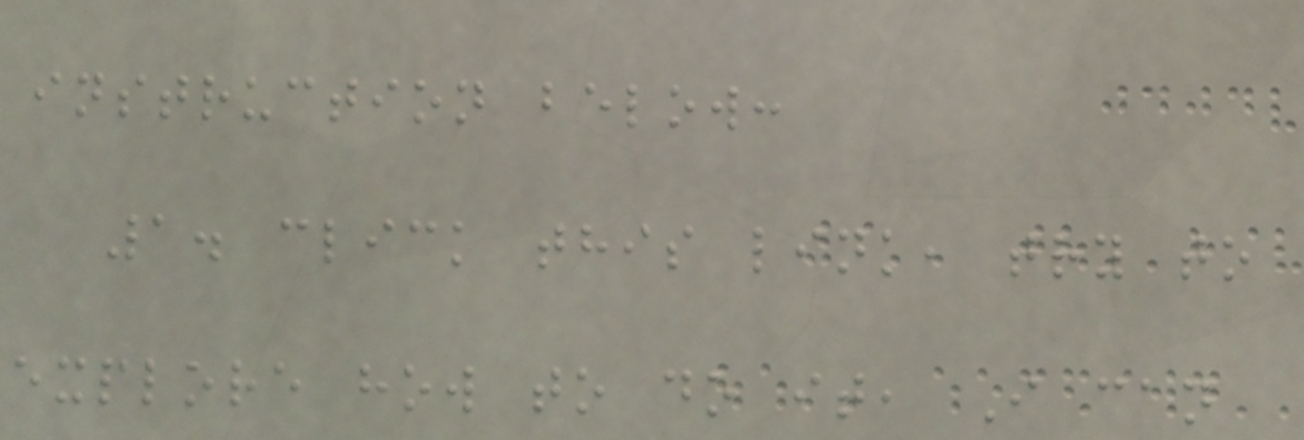instruction below:
1. click this link, try to
explore how to do it, I can
